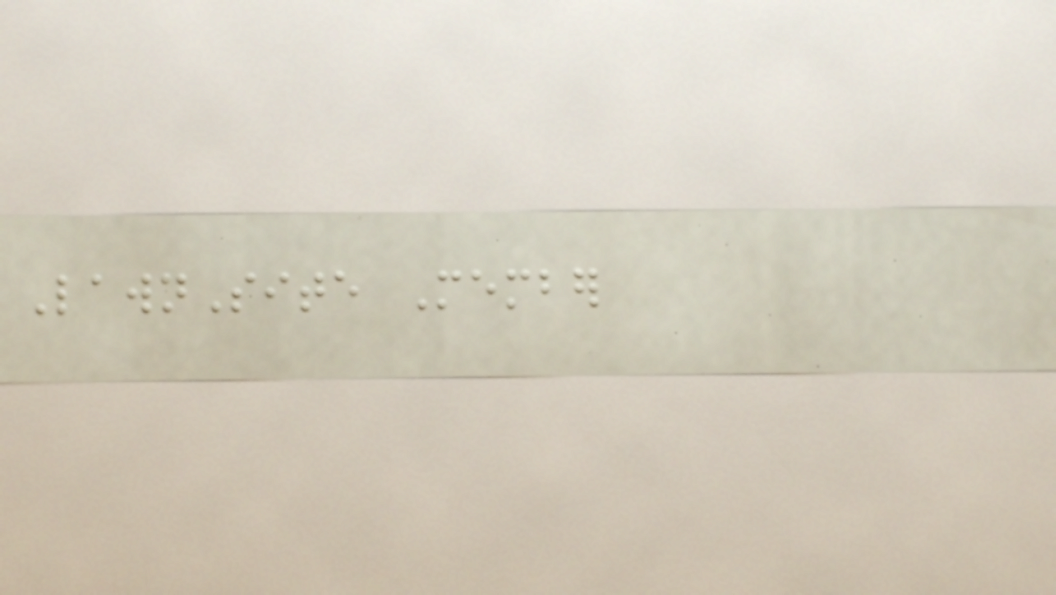LawnSite Member
